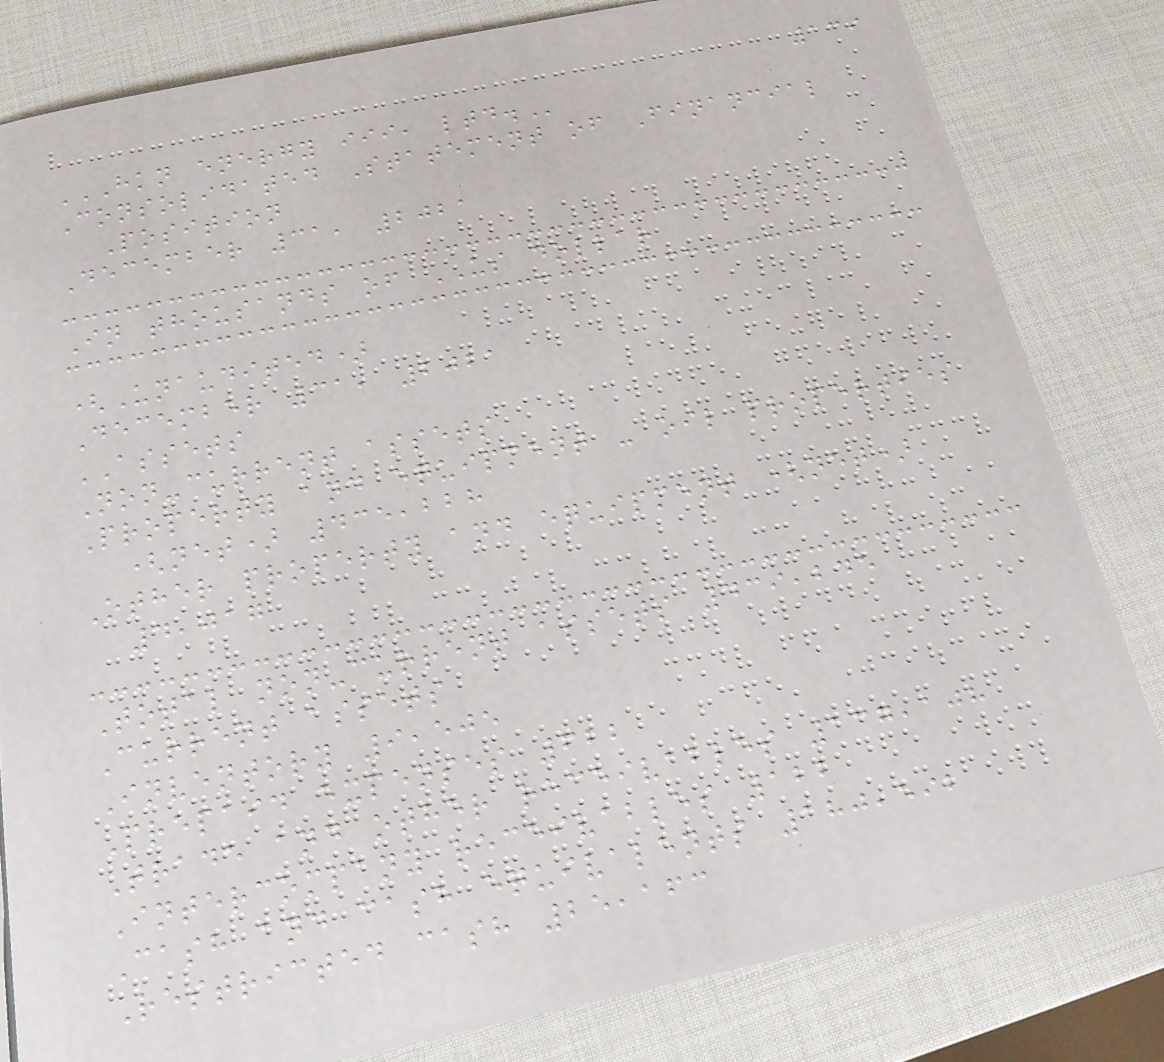139
HKN ENERGY III, LTD.
Consolidated Statement of Financial
Position
December 31, 2021
In thousands of US dollar
(Unaudited)
December 31, 2021
ASSETS
Non-current assets
Property and equipment - oil properties
(net) 435,228
Other property and equipment (net)
4,017
Total non-current assets 439,245
Current assets
Inventory 9,505
Prepaid expenses 622
Trade and other receivables 137,108
Intercompany receivables 122
Cash and cash equivalents 180,592
Restricted cash 25,163
